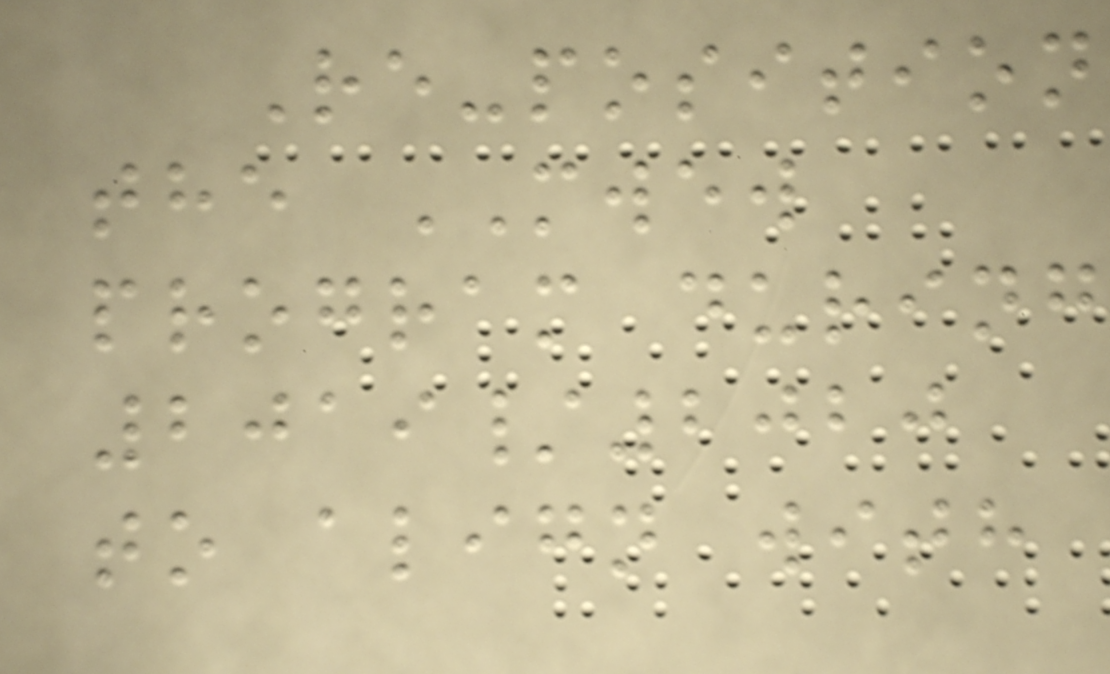Re-position
the MWEW
program during
2019/2020
to align with
